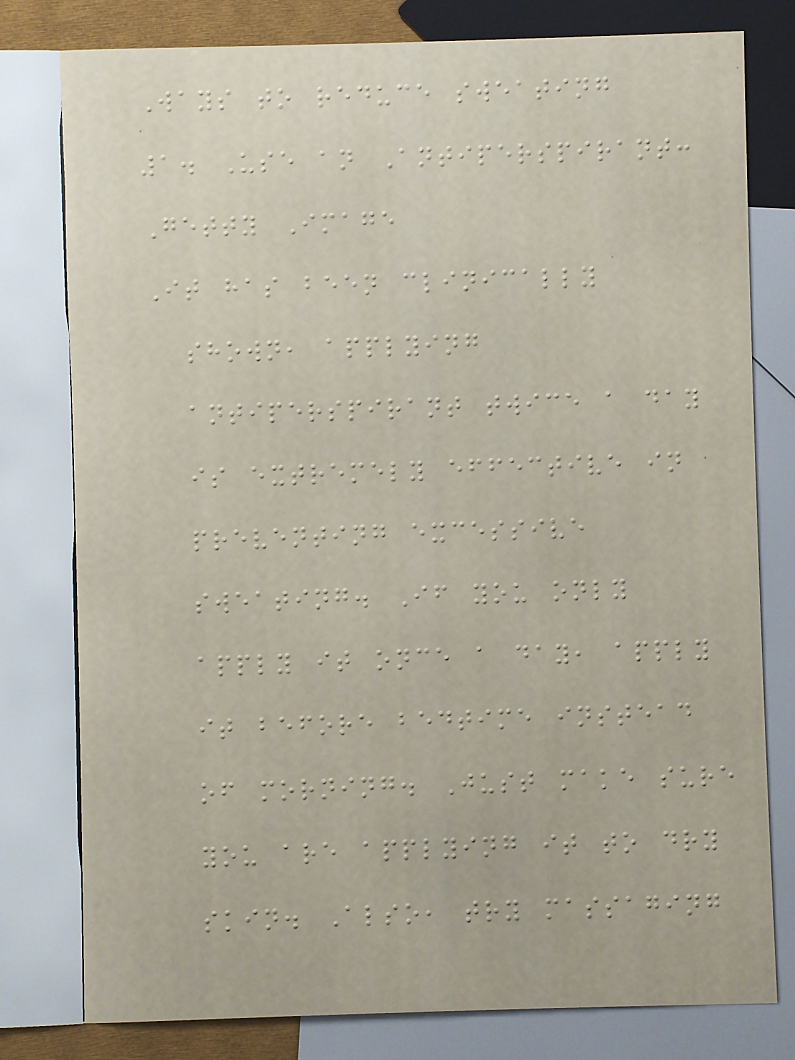Ways to reduce sweating
1. Use an Antiperspirant:
Getty Image
It has been clinically
shown, applying
antiperspirant twice a day
is extremely effective in
preventing excessive
sweating. If you only
apply it once a day, apply
it before bedtime instead
of morning. Just make sure
you are applying it to dry
skin. Also, try massaging
